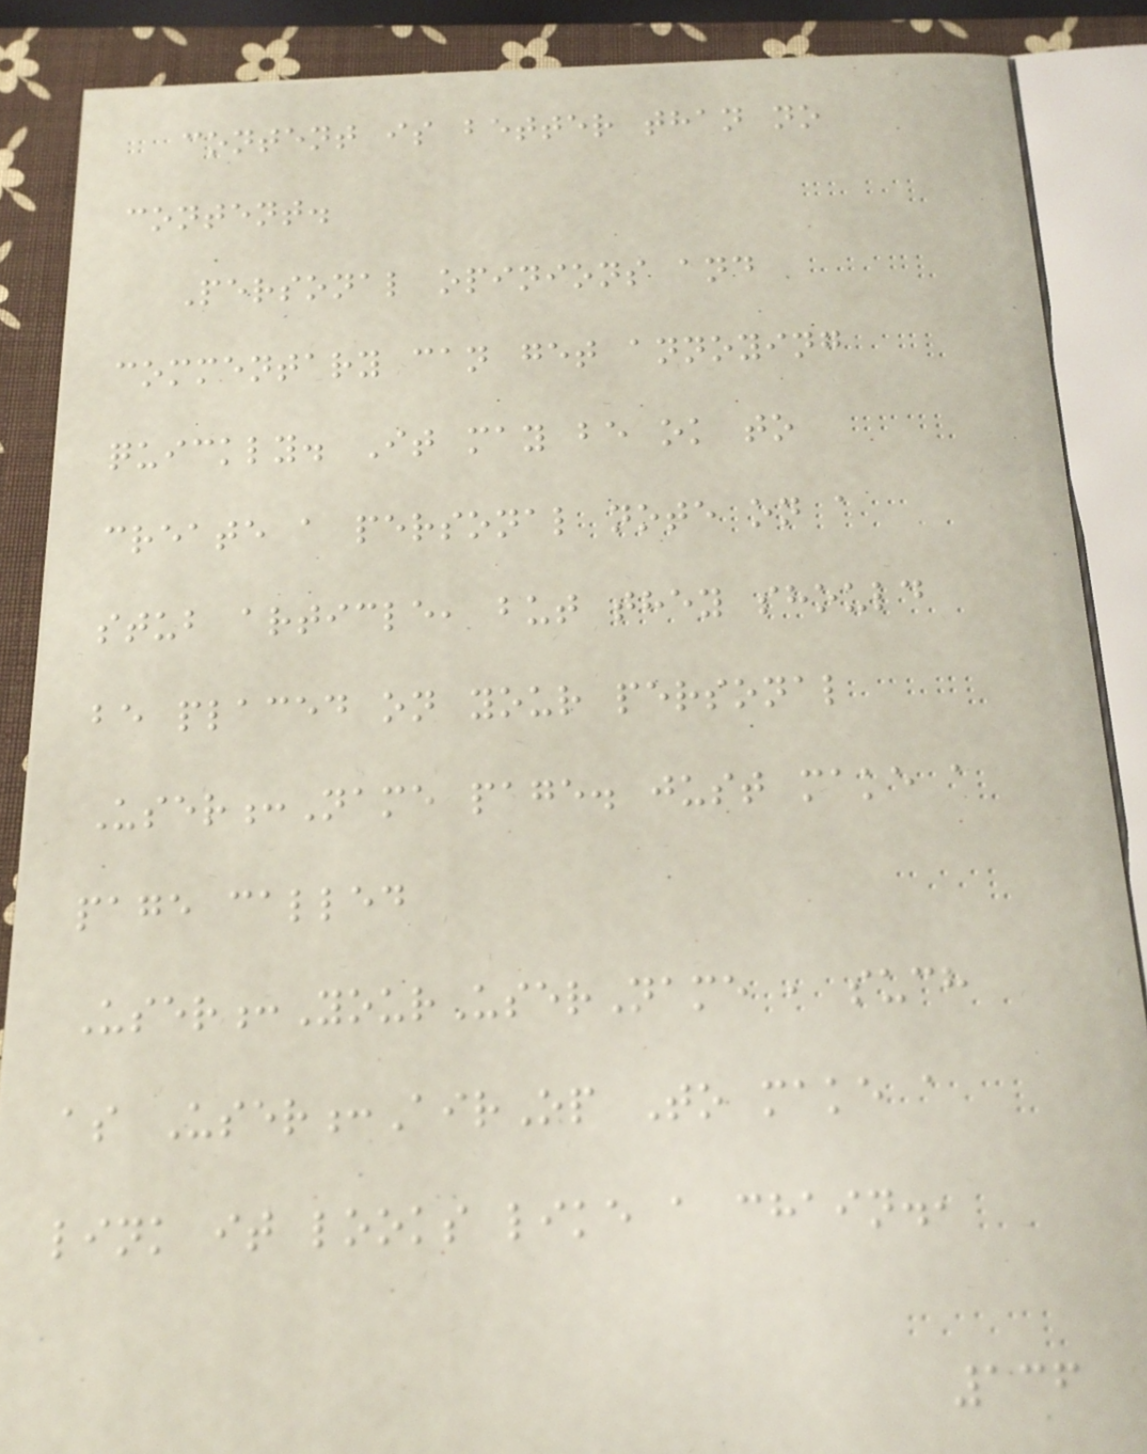content is better than no
content.
Personal opinions and
commentary can get annoying
quickly. It may be ok to
create a personal note on a
stub article, but they should
be placed on your personal
User:Name page. just make a
page called
User:YourUserName , such
as User:AirOp To make a
link it looks like a chain.,
136
